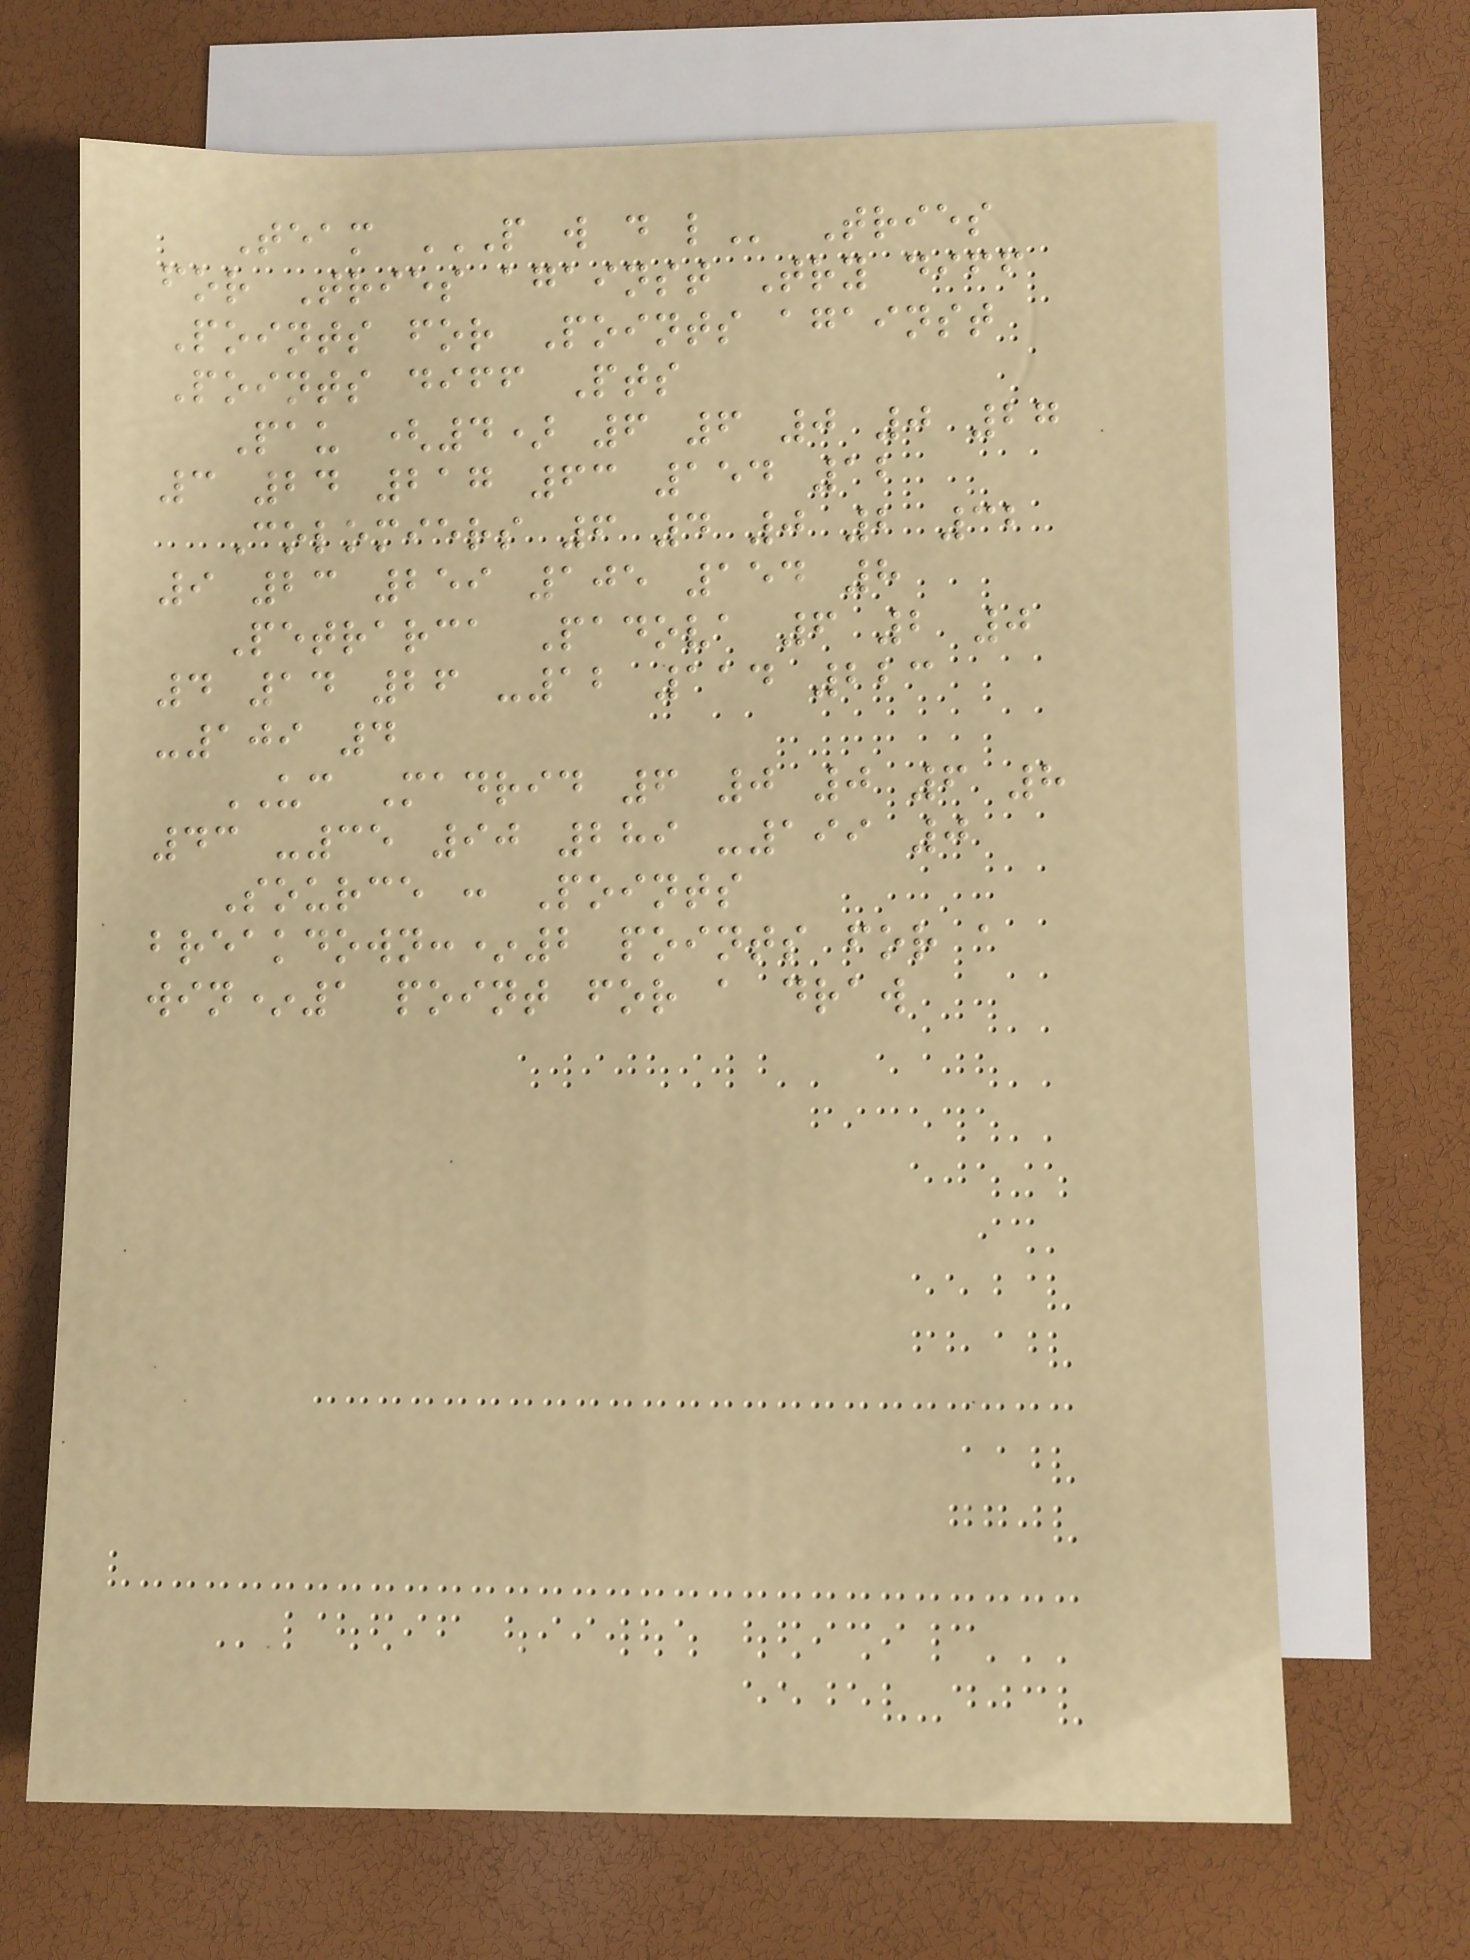Team P W D L Tries
for Tries against Try diff
Points for Points against
Points diff Pts
Pau (4) 6 6 0 0 27
3 24 217 63 154 12
Colomiers 6 4 0 2 32
9 23 259 105 154 8
Petrarca Padova 6 2 0
4 14 26 -12 114 223
-109 4
UC Madrid 6 0 0 6 8
43 -35 90 289 -199 0
Source : Points
breakdown:*2 points for a
win*1 point for a draw
